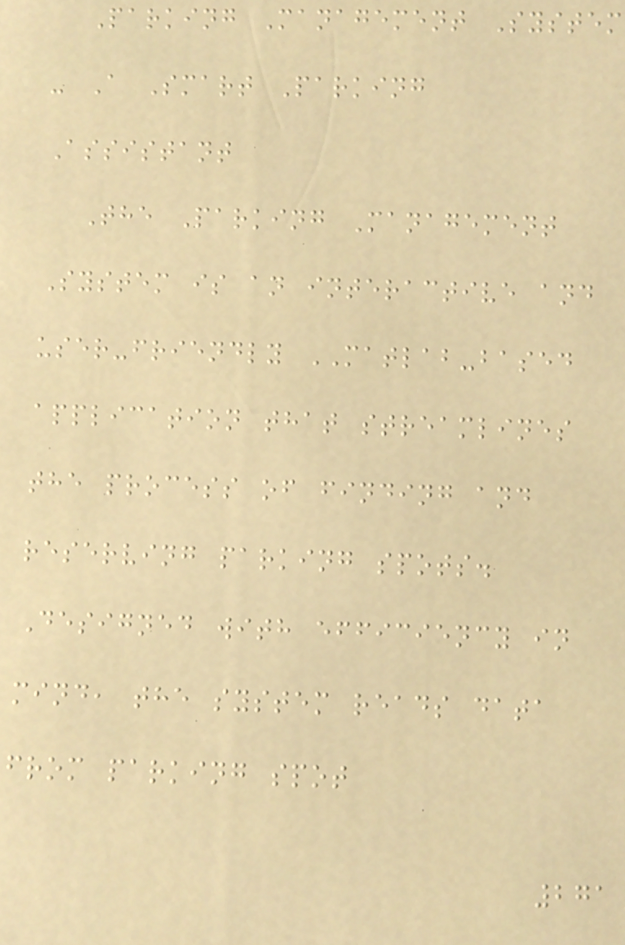Parking Management System
- A Smart Parking
Assistant
The Parking Management
System is an interactive and
user-friendly MATLAB-based
application that streamlines
the process of finding and
reserving parking spots.
Designed with efficiency in
mind, the system reads data
from parking spot
271
